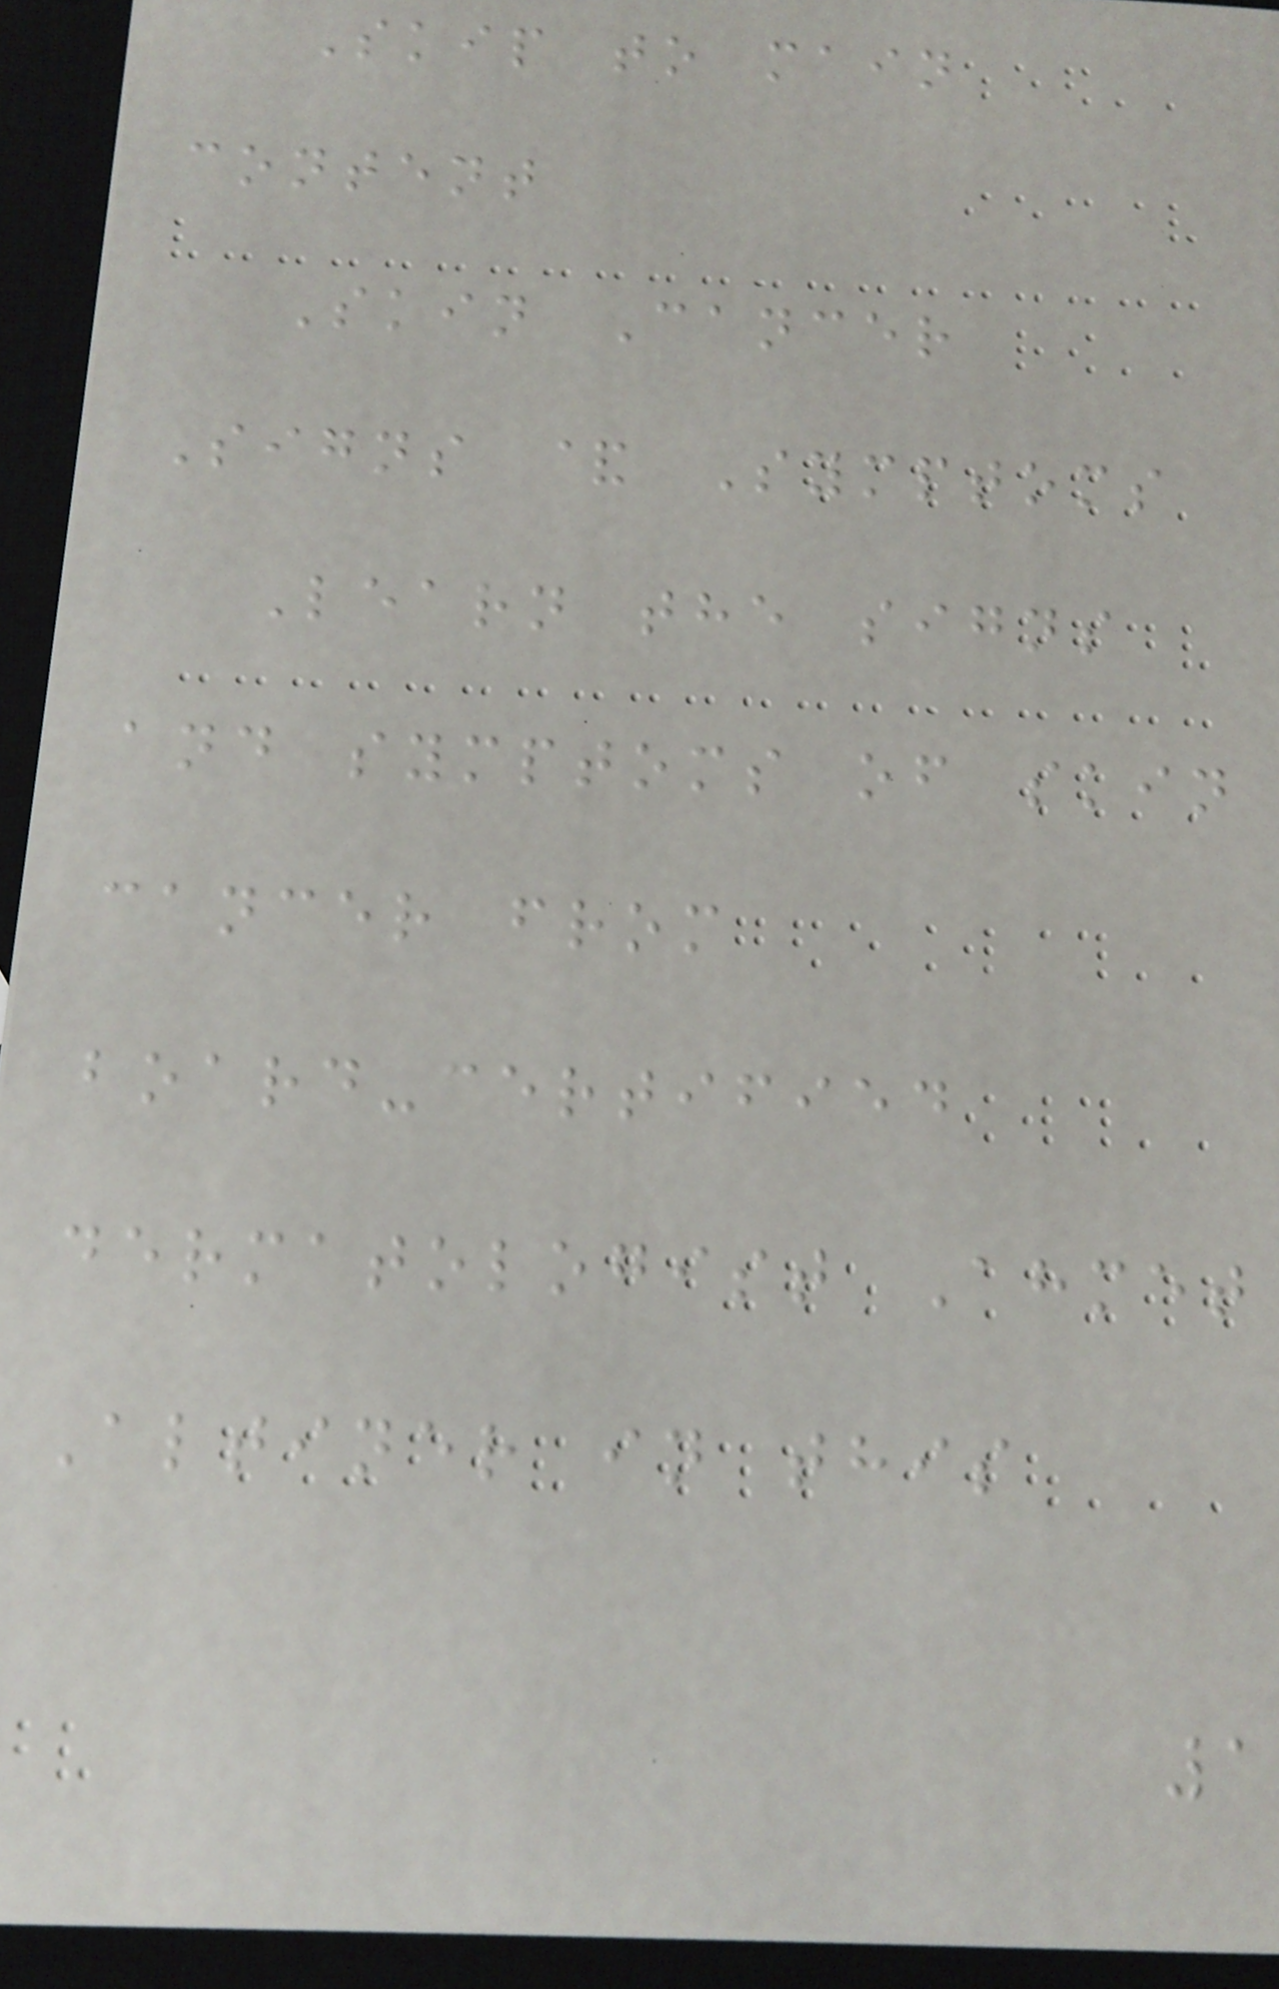Skip to main
content
Skin Cancer
Signs & Symptoms
Learn the signs
and symptoms of skin
cancer from
board-certified
dermatologist Ahmet
Altiner in this
1
